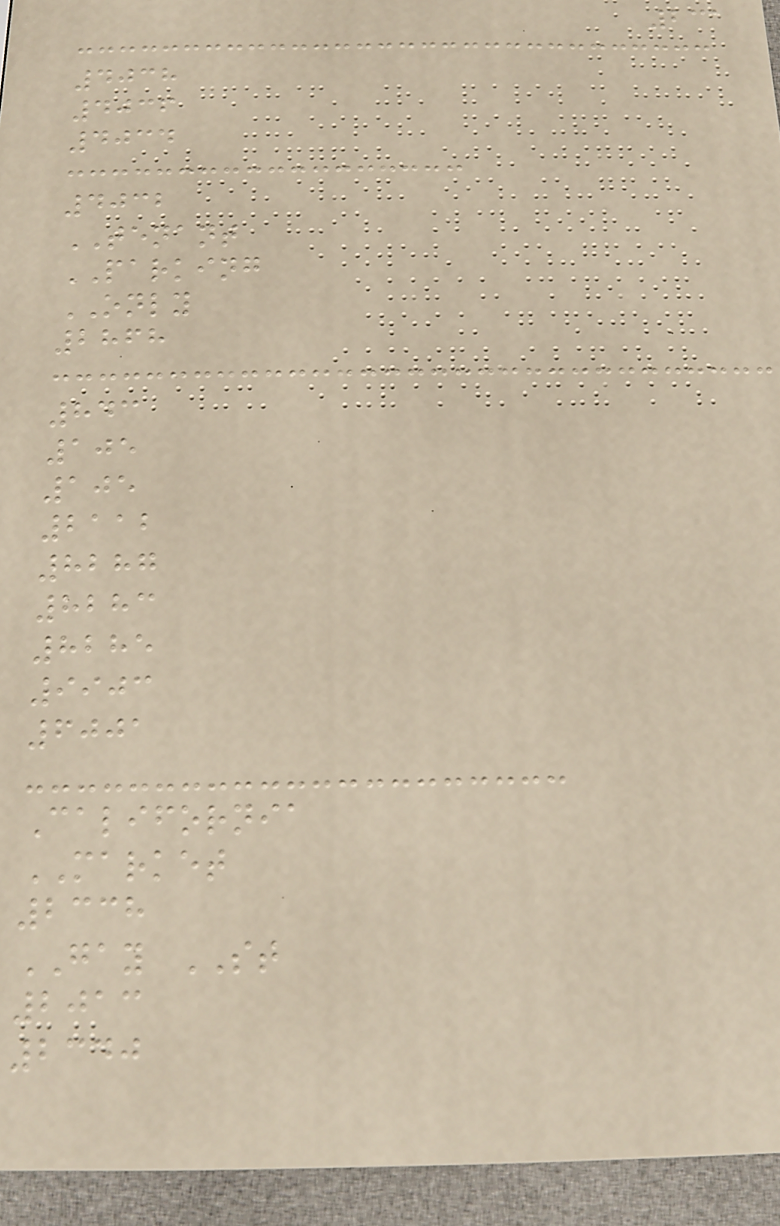231
4038
4036
4034
4032
TENANT
PARKING
ONLY
2868
843
105
105
2112
8287
8283
8285
9903
6001
California
MARKET
2338
GAY ST
2013
2340
